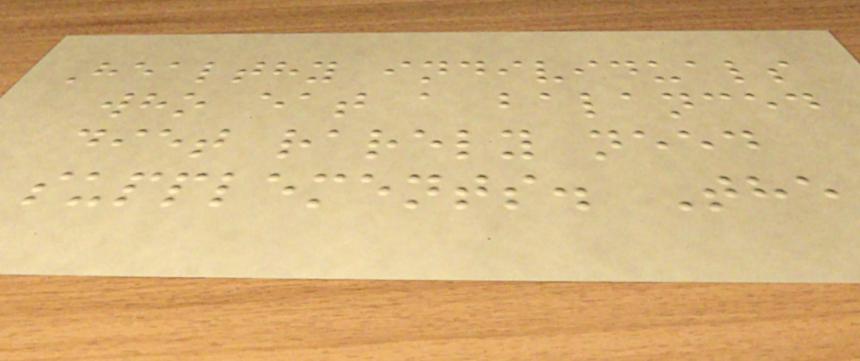Healthy individuals
who eat a balanced
diet rarely need
supplements. The
